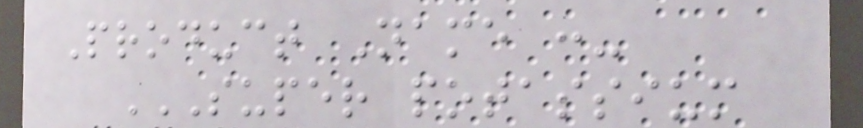Product Name :-
SUPER POTASSIUM
